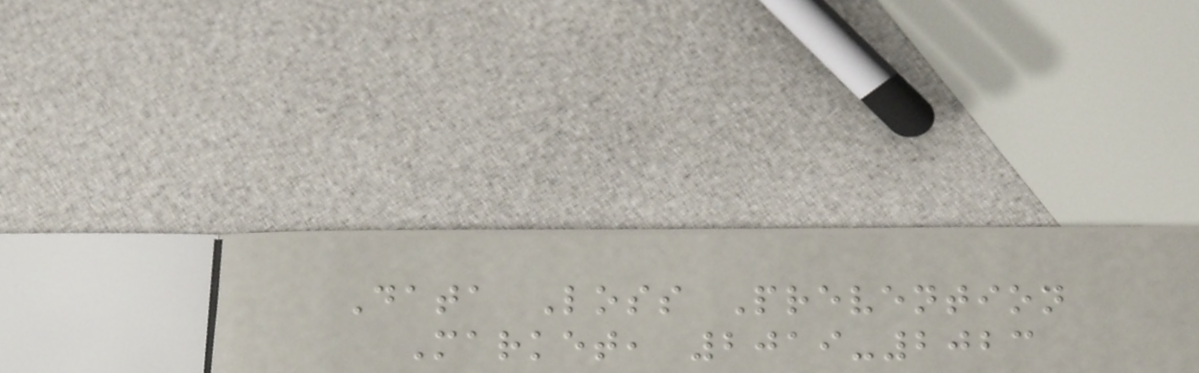Data Loss Prevention
Market, 2019-2023
